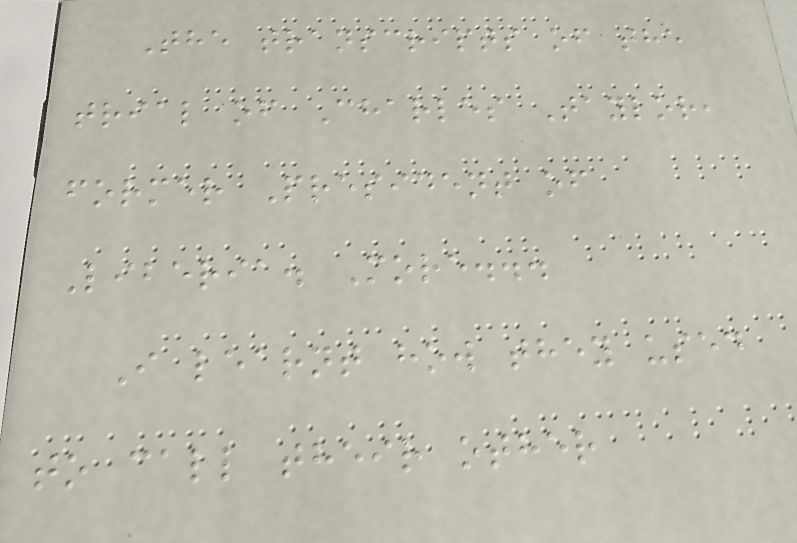The transcripts of the
trial of Charles Taylor,
former President of
Liberia. More...
I learnt how they used
to call their other
